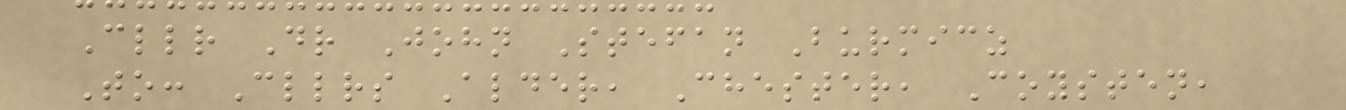Cllr Dr John Stefan Burmicz
To: Cllrs Alder, Chester, Coysten,
